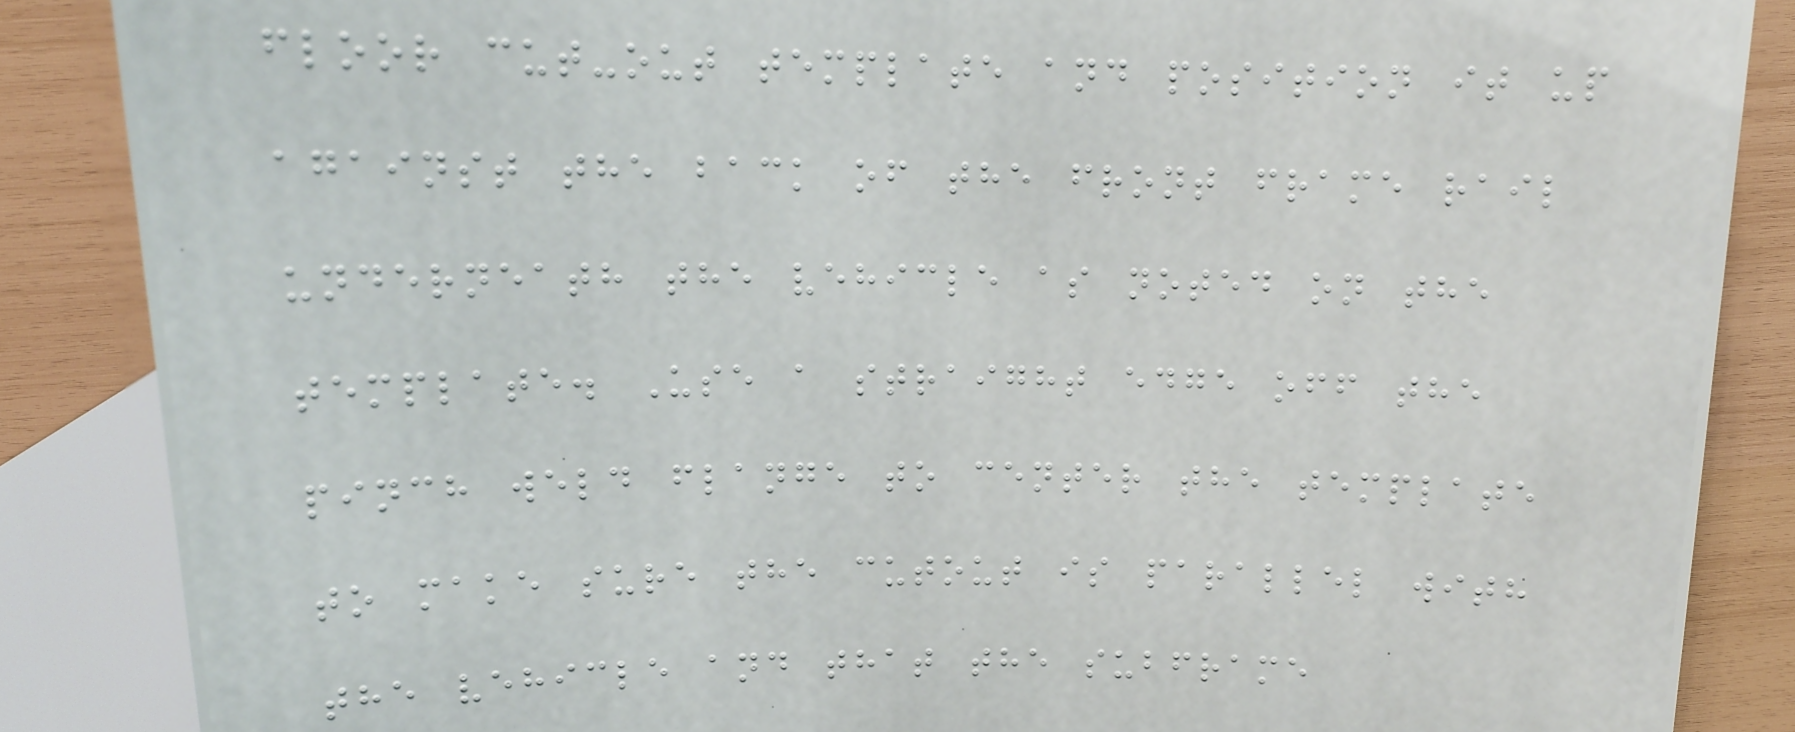floor cut-out template and position it up
against the back of the front frame rail
underneath the vehicle as noted on the
template. Use a straight edge off the
pinch weld flange to center the template
to make sure the cutout is parallel with
the vehicle and that the subframe
